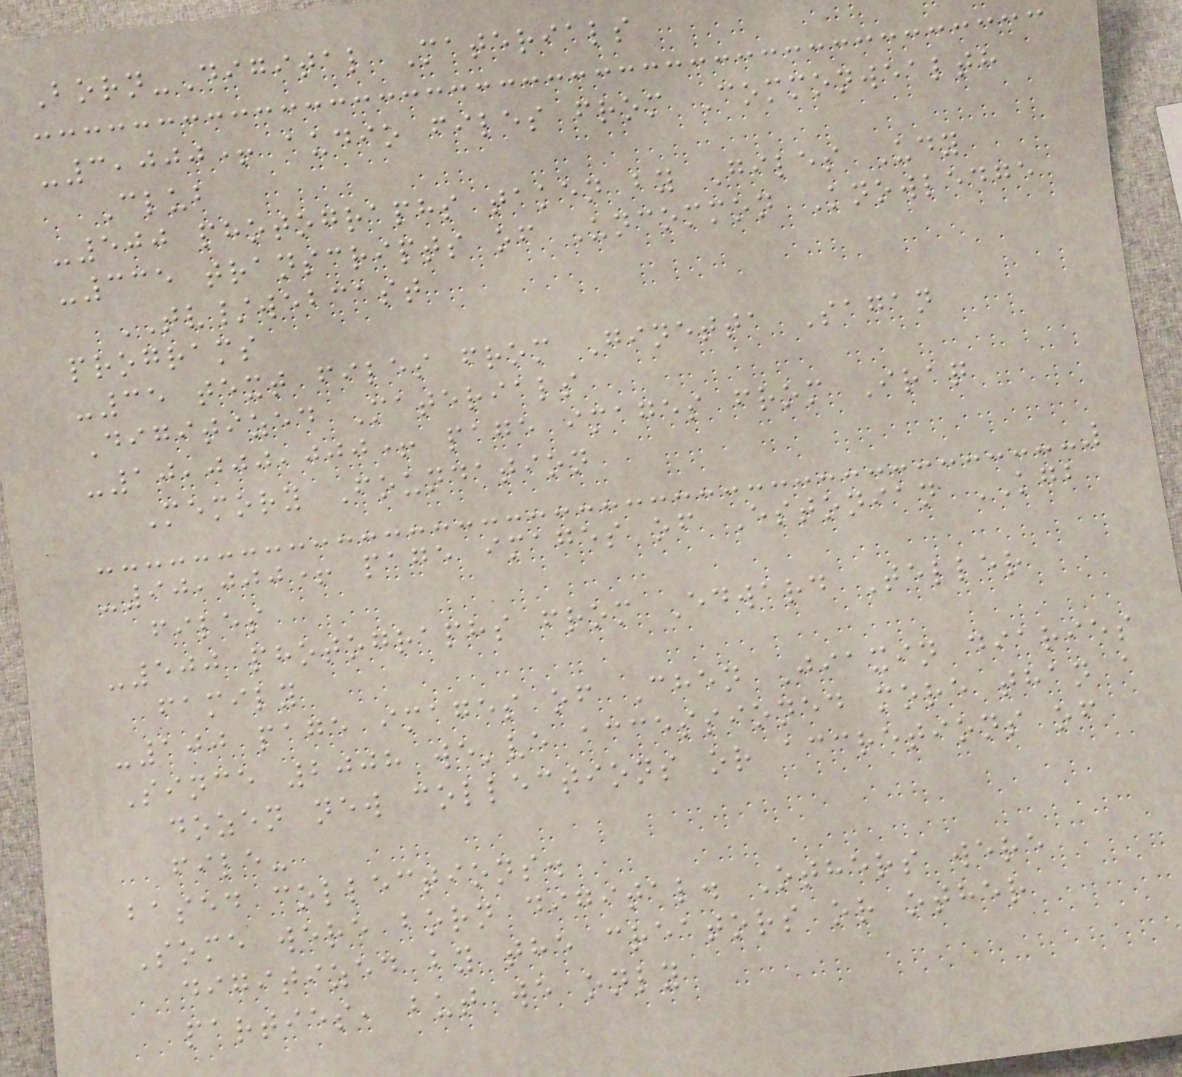Born-Digital Materials
-3,000+ audio files from Commonwealth
Club
-500 photographs taken by Giles Udy
-335 transcripts of Uncommon Knowledge
TV/webcast
programs
-35 text files from Ginetta Sagan
Digitized Materials
-10,000,000+ page images from Iraq
Memory Foundation
-90,000+ page images of Estonian KGB
files
-500 photographs from Edward Teller
family
-100 page images of Chen Jiaxin diaries
Since 2008 we've accessioned more than a
dozen new collections or accretions of
file-
based collections.
Some were born digital. Others were
digitized by the creators or other
parties, but we only
